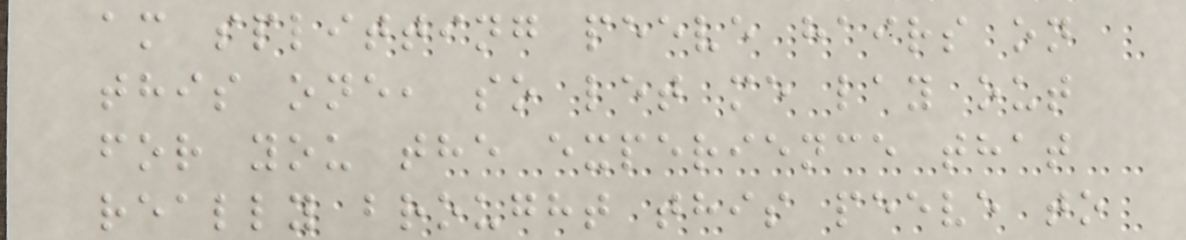am splitting peeve hairs on
this one, so let me lay out
for you the experience that
really brought this peeve to
